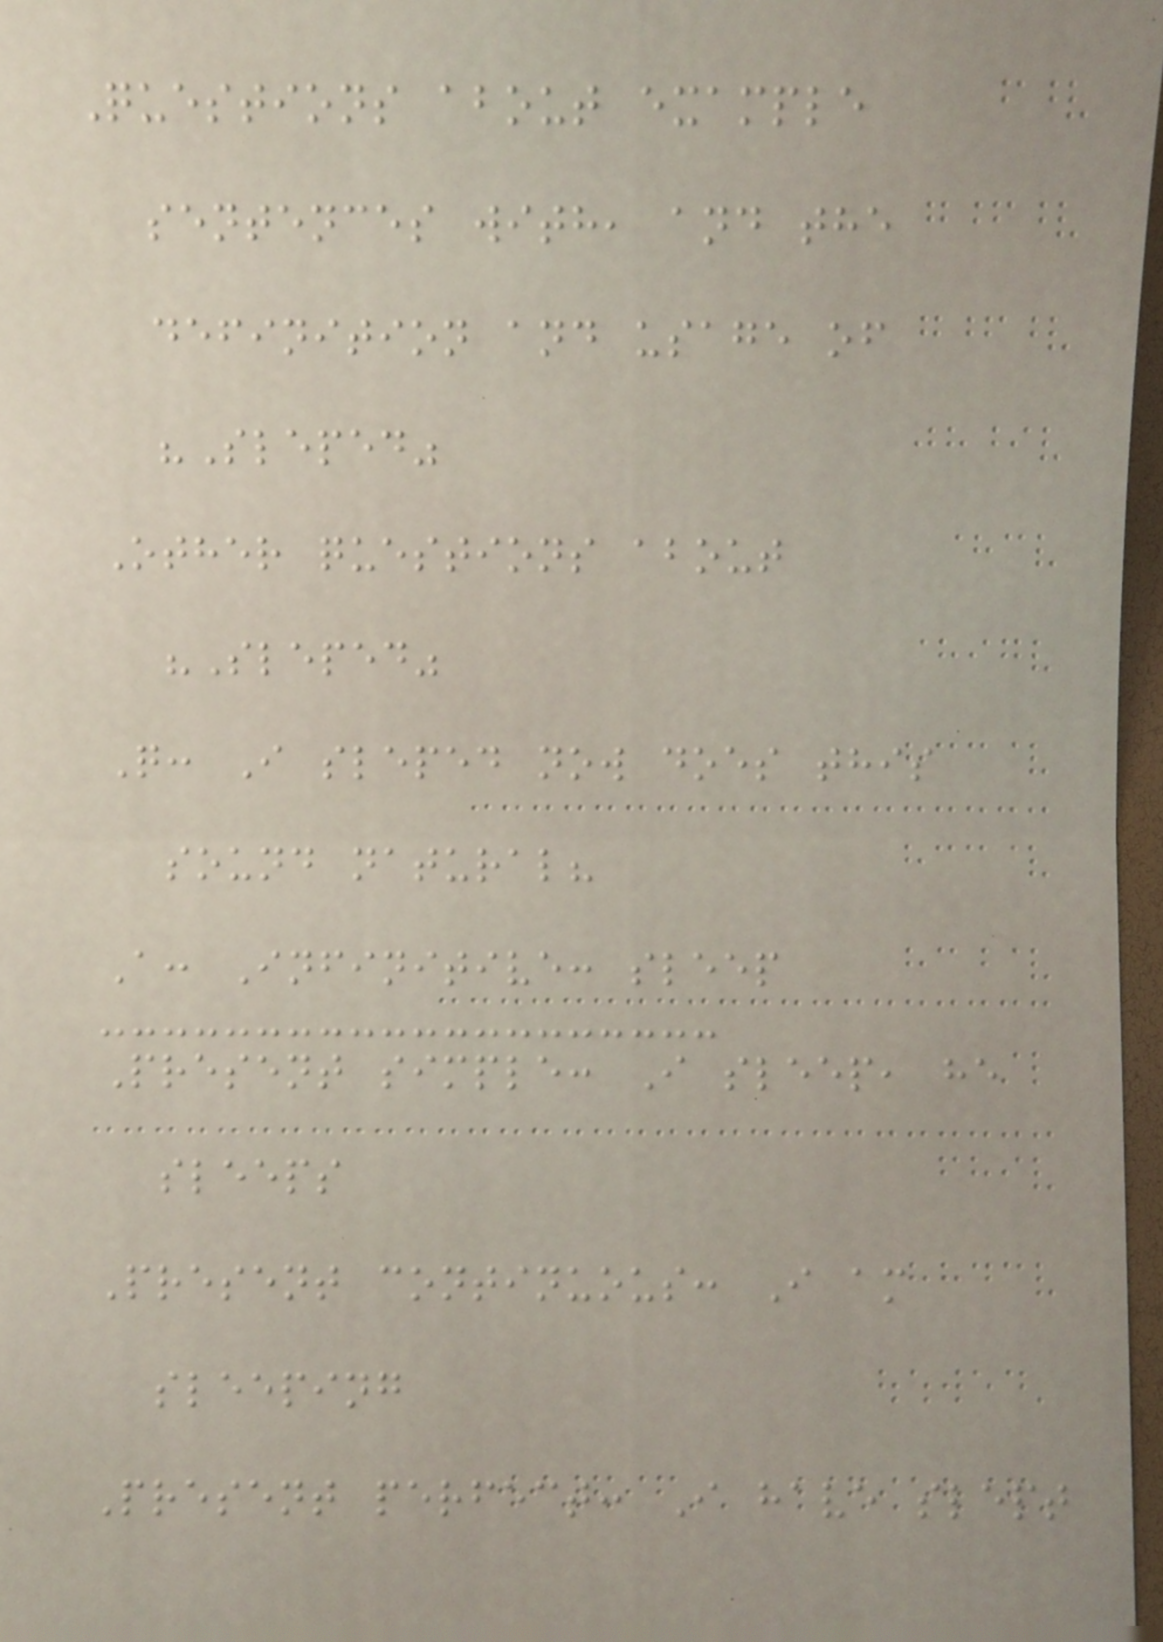Questions about example
sentences with, and the
definition and usage of
"Sleped"
Other questions about
"Sleped"
Q: I sleped now does this
sound natural?
A: Infinitive: sleep
Present simple: I sleep, he
sleeps
Present continuous: I am
sleeping
Present perfect: I have slept
